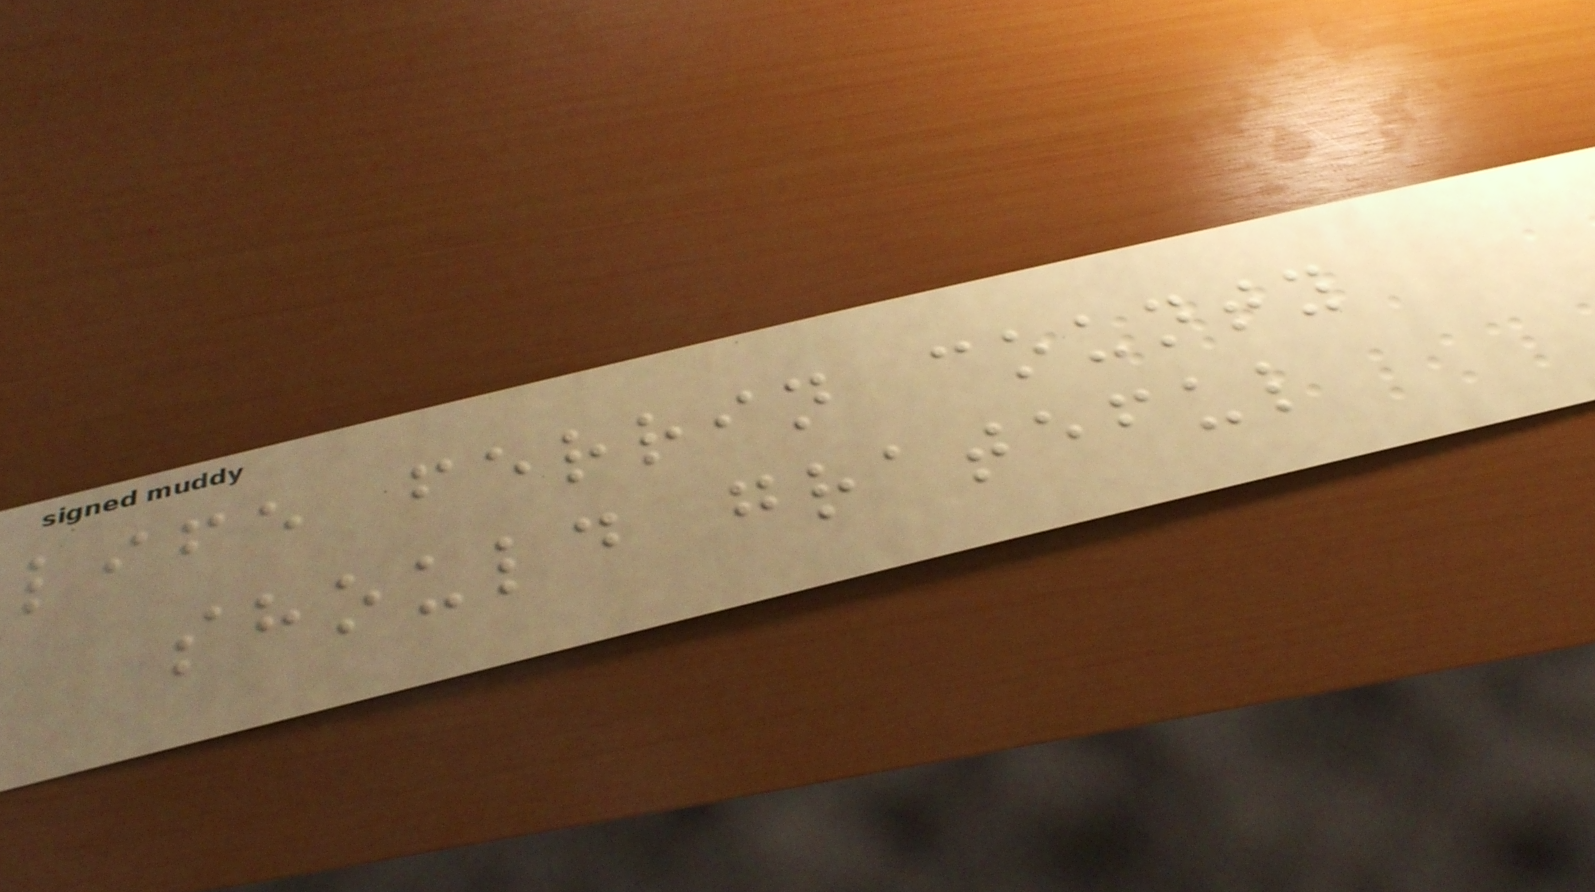life ferrin county
should grateful
